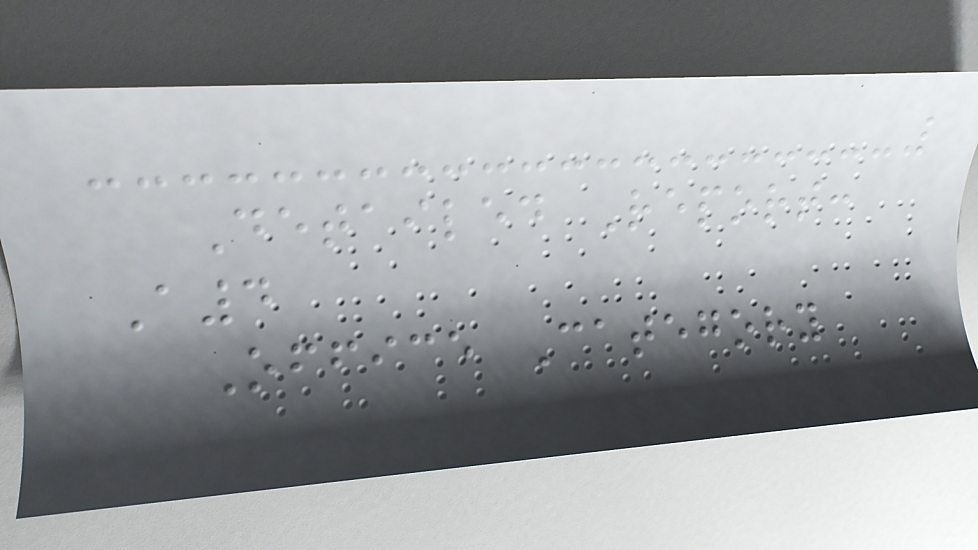Detailed Report:
A4
Office Category
